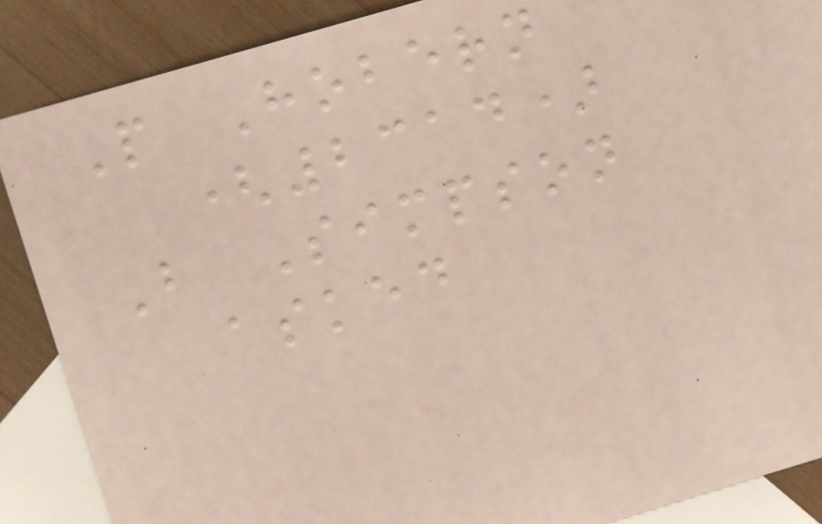P Hobern
(2314)
B Simpson
asked
